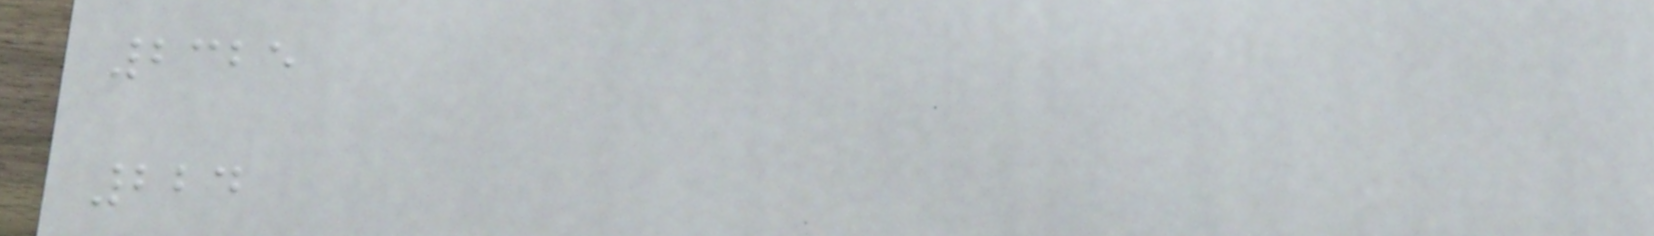2325
224
